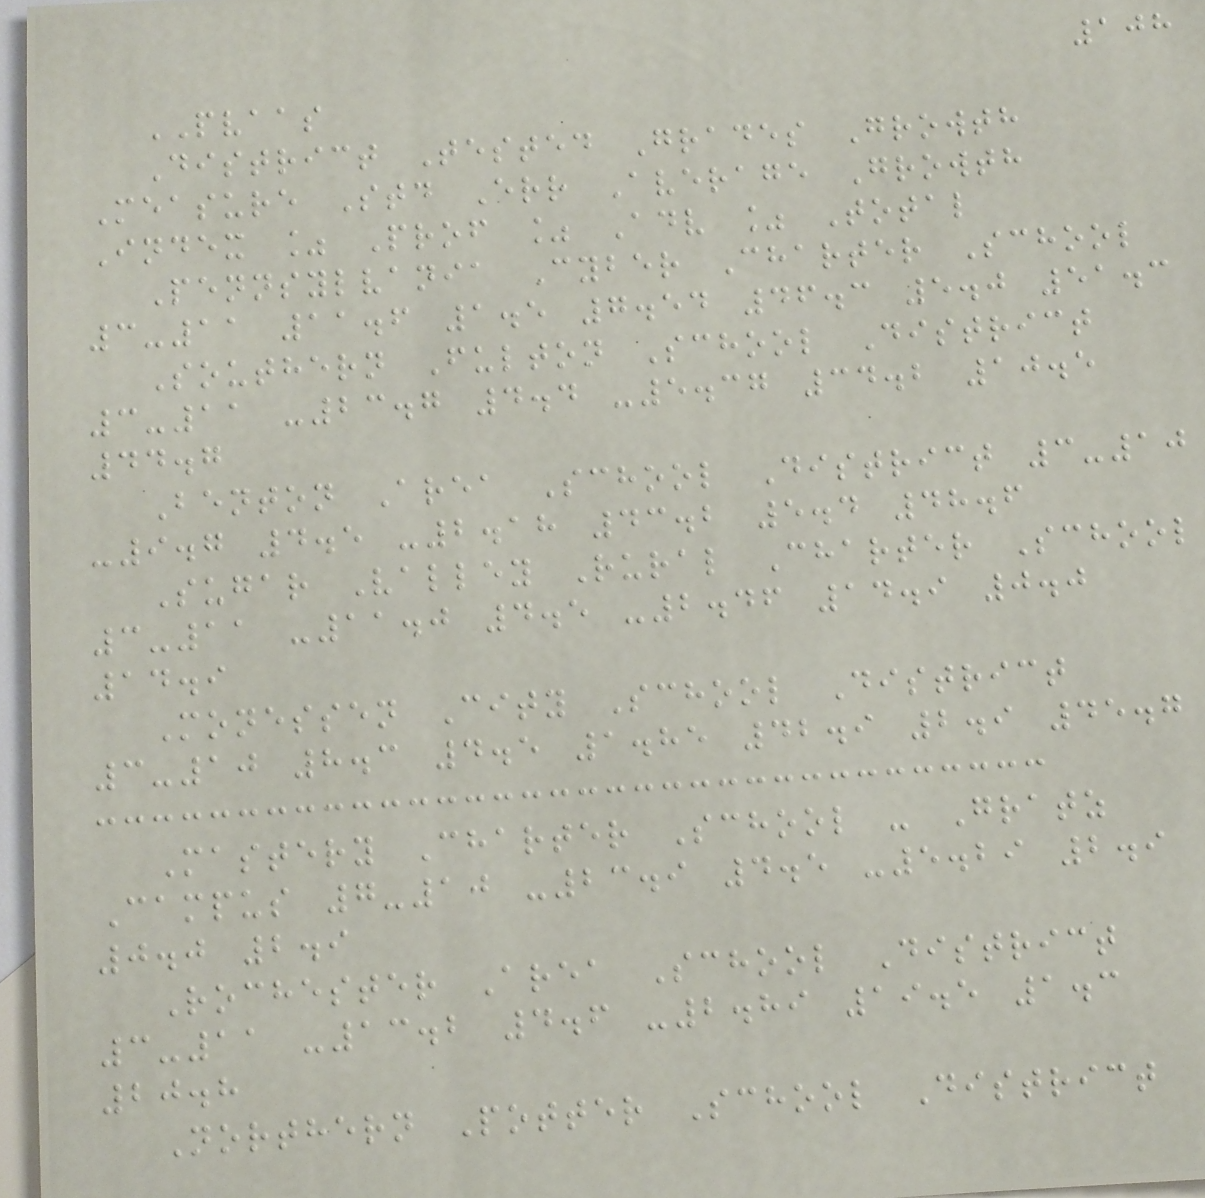108
PVAAS
District Tested Grades Growth
Measure Std Err Average Growth
Index % Prof % Adv % Total
Pennsylvania Cyber Charter School
3-11 11.6 1.5 7.54 46.3 5.0 51.3
Southern Fulton School District
3-11 -23.7 4.4 -5.37 34.2 10.5
44.7
Benton Area School District 3-10
-9.7 4.5 -2.18 43.2 5.4 48.6
Sugar Valley Rural Charter School
3-11 -11.0 4.5 -2.46 14.9 0.0
14.9
Monessen City School District
3-10 8.3 4.5 1.85 42.9 2.9 45.7
Mastery Charter School - Gratz
Campus 7-10 -23.9 4.5 -5.29 2.9
0.0 2.9
Rochester Area School District
3-11 -13.2 4.6 -2.89 19.5 1.3
20.8
Northern Potter School District
